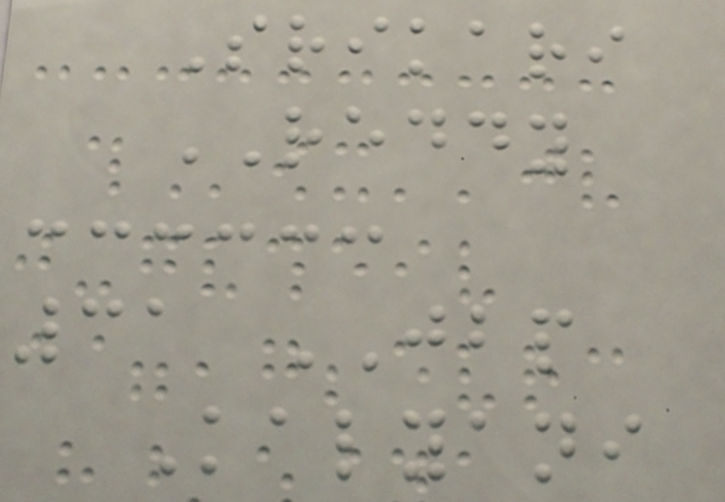Srikari
REDDY
31 JBP
Kalyani
